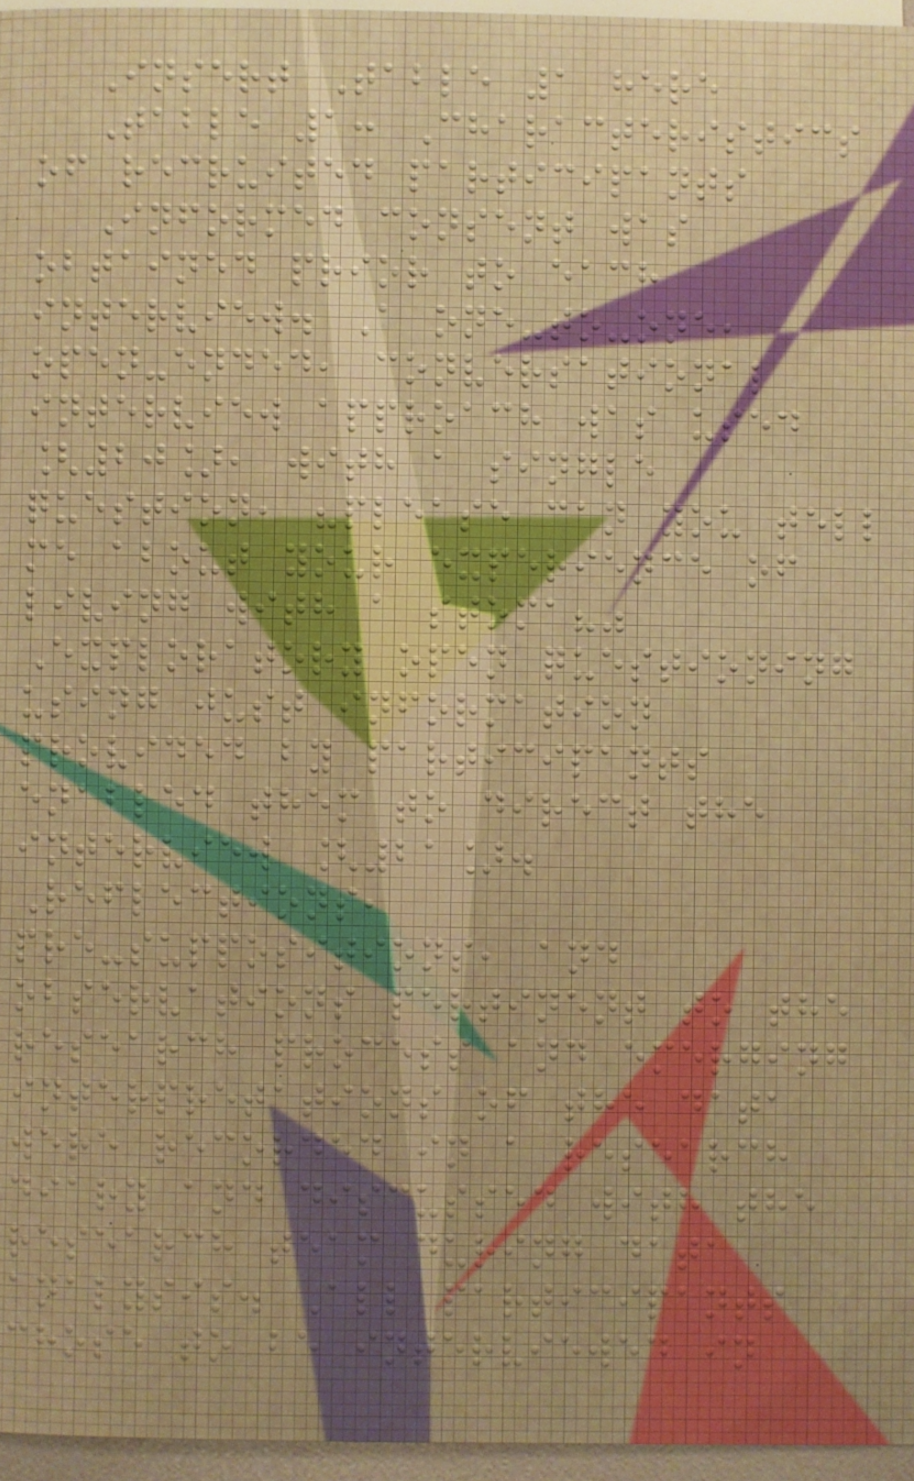Insert Table 1 here
Table 1: Characteristics
of recruited participants
Informed consent was
obtained prior to each
interview. A one-to-one,
open-ended, conversational
interview approach was used
[20], with a single
question, "please can you tell
me about your experience of
living with a stoma?"
Exploratory open questioning
using just information
provided by participants
enabled them to direct the
interview [21].
Reflections,
pre-suppositions, and
observations pertinent to the
research process and emerging
interpretations of the data
were recorded in a research
diary and discussed with the
research team during data
analysis. All participants
chose to be interviewed in
